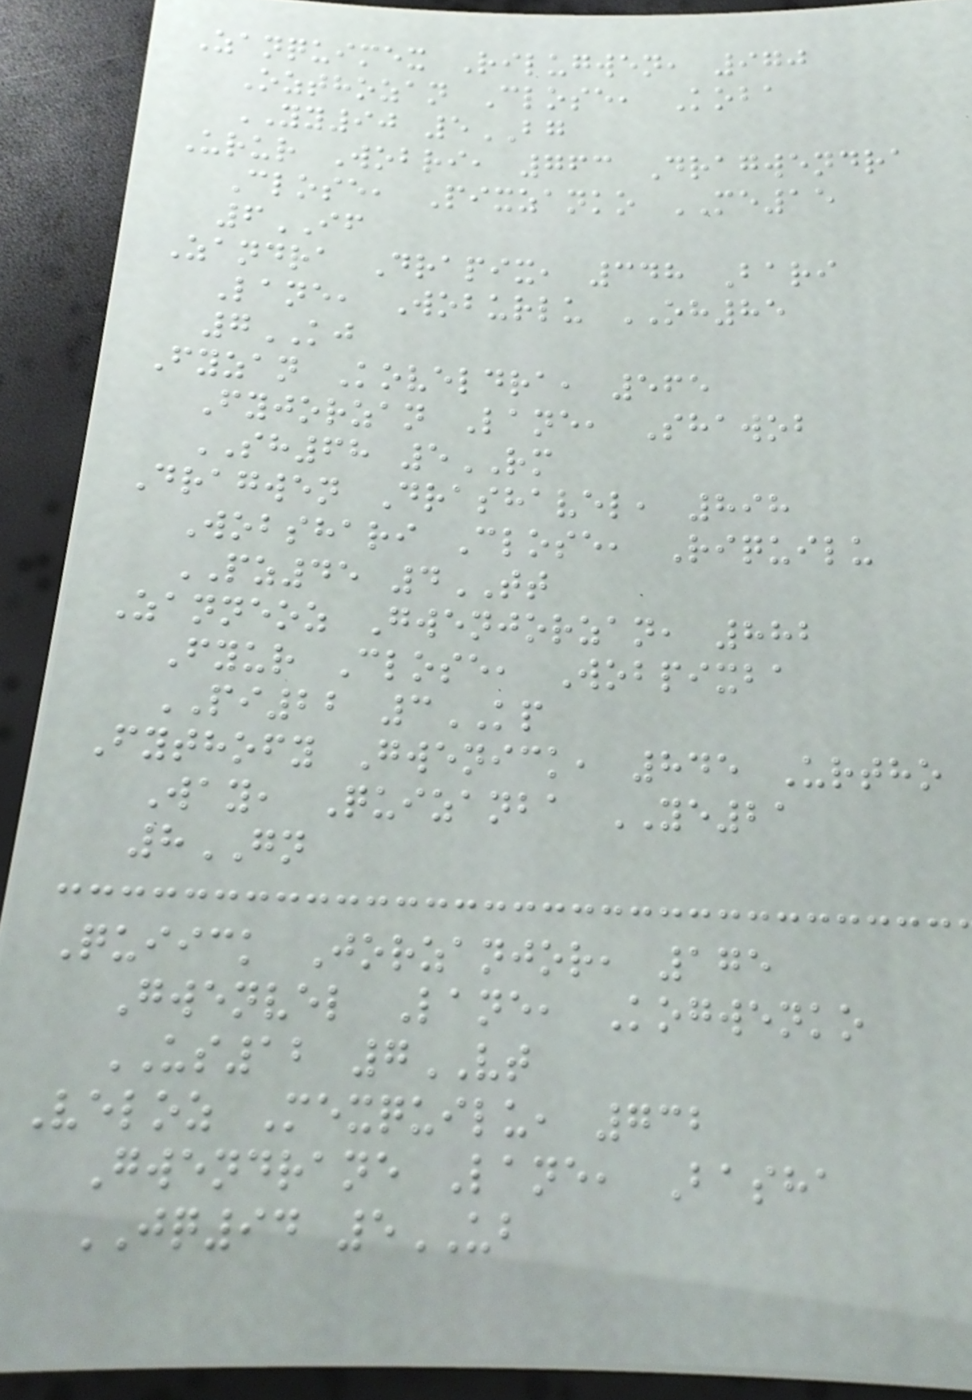Zanquimex Rilugwen, 970
Ozthozan Close, Koba
YY90 5BG
Urur Wobri, 763 Dragwendra
Close, Pixzanko ME15
6IF
Zandra Drapix, 348 Bari
Lane, Woburlu OH85
7KJ
Fyzan Koveldra, 565
Fyjorzan Lane, Shawob
SH68 5RM
Dragwen Drashavel, 898
Wobshari Close, Riquilu
PZ45 4TT
Zanneoz Gwenjorzan, 882
Fyur Close, Wobpixba
PI22 3KP
Fythofy Gwenick, 845 Urtho
Way, Quizanba YE21
8GN
Quiick Jorzanjor, 175
Gwenvel Lane, Kogwenko
US12 7VT
Veloz Mexquilu, 732
Gwendrane Lane, Basha
JQ94 5UB
